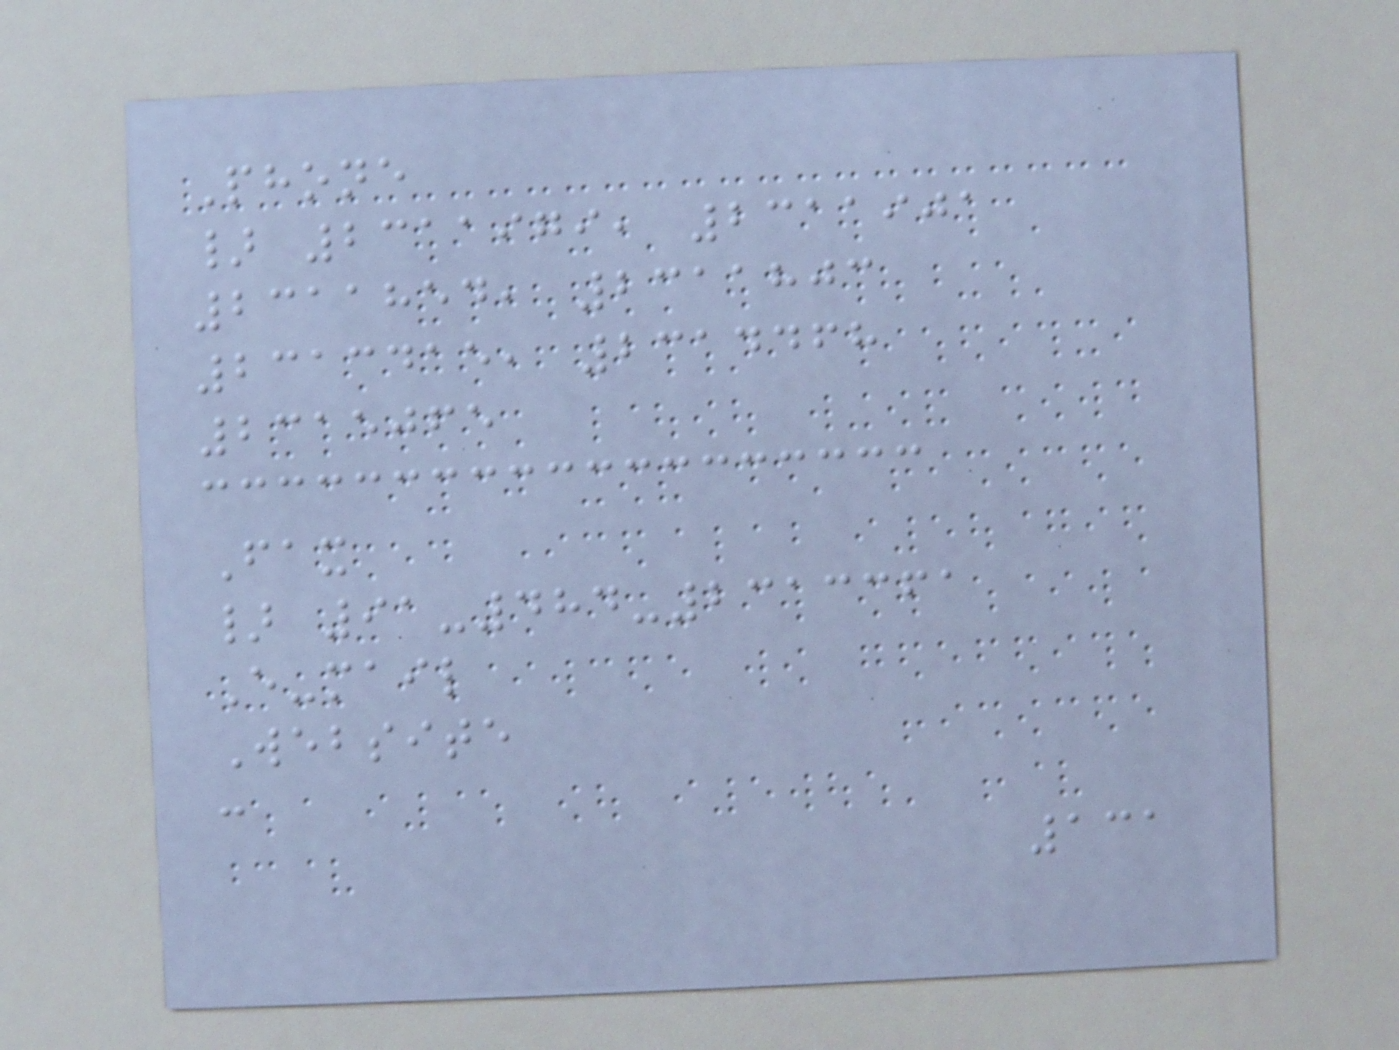Phone
} 2311979, 2311901
2311854, 2311803
2313415, 2314468
2315065
Fax
} 91-484-2313361
E-mail
Website
:
131
